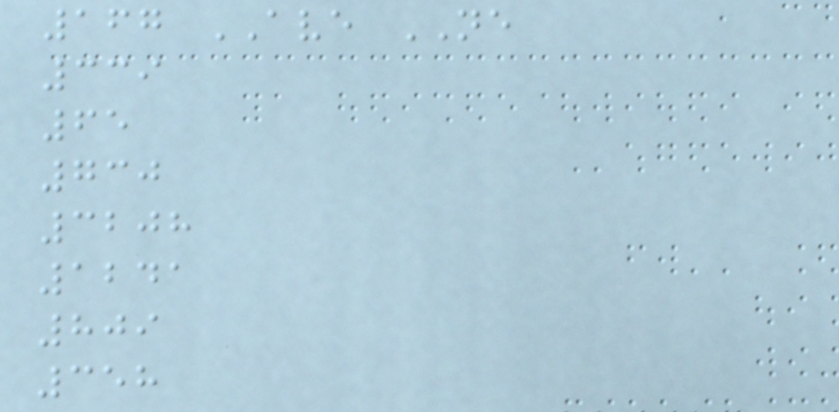167 AVE NE
339
65
730
3208
1241
809
358
